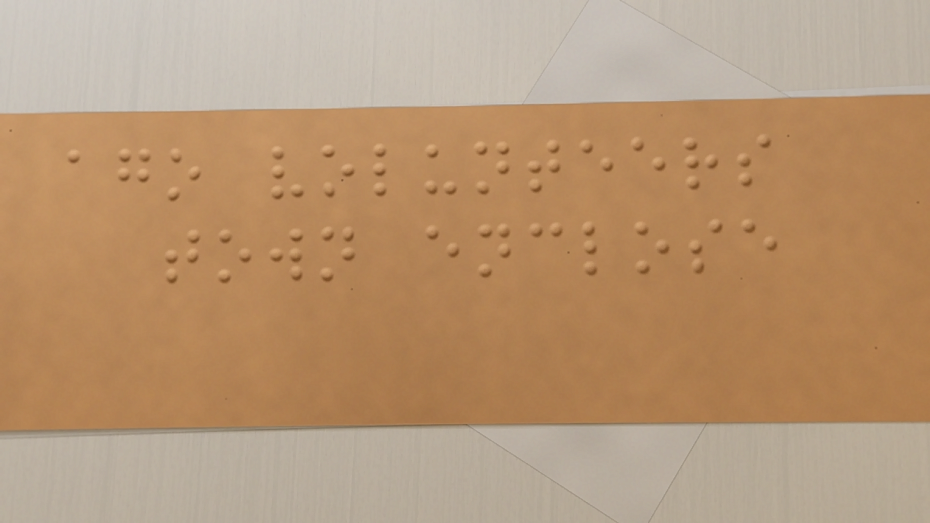ago volunteers
town enclose
